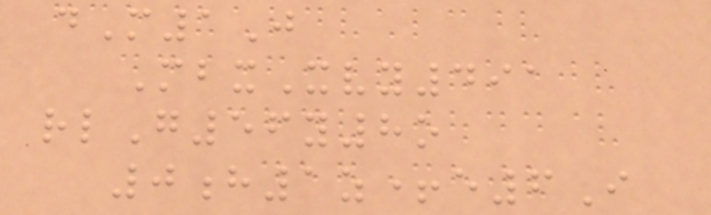dM1J
MbxXvy491
rlG56y8o
0h1z+e6I
